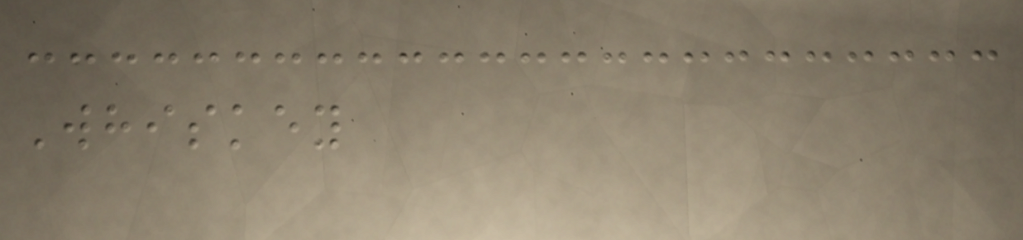Whiskey
